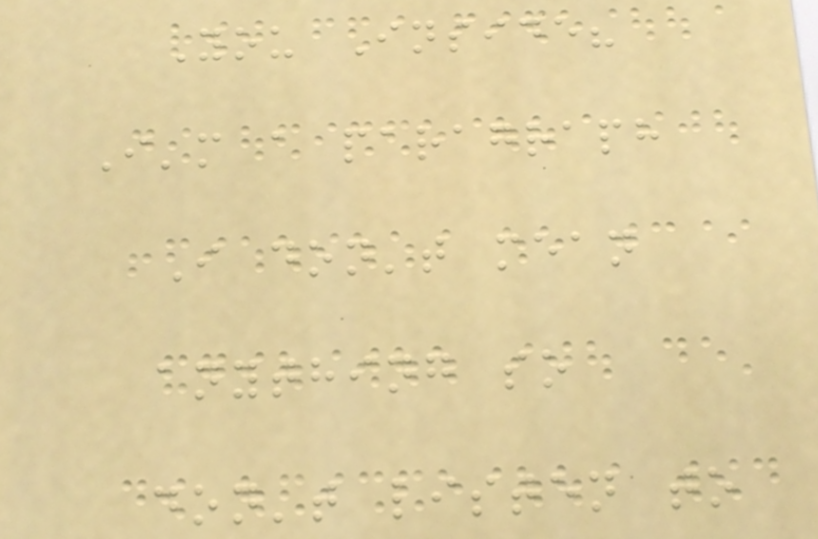You Inside?
I'm a paragraph
I don't mean
anything so
don't listen to
